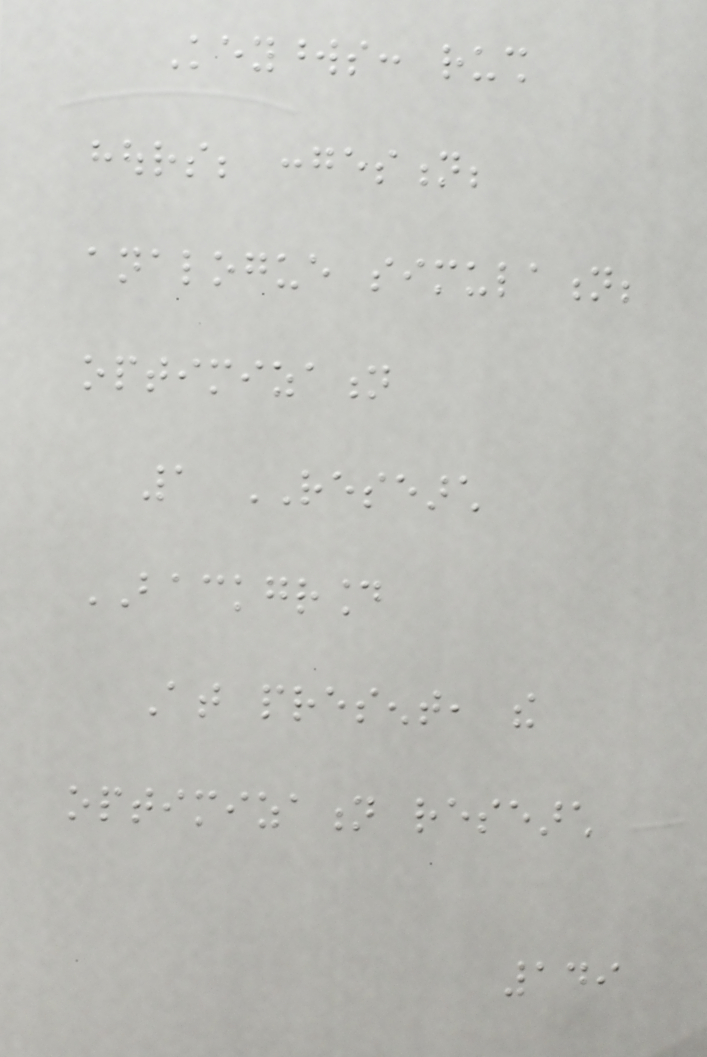Keywords: rush
hours; congestion;
analogue simulation;
optimization
1 RESEARCH
BACKGROUND
At present, the
optimization research
149
